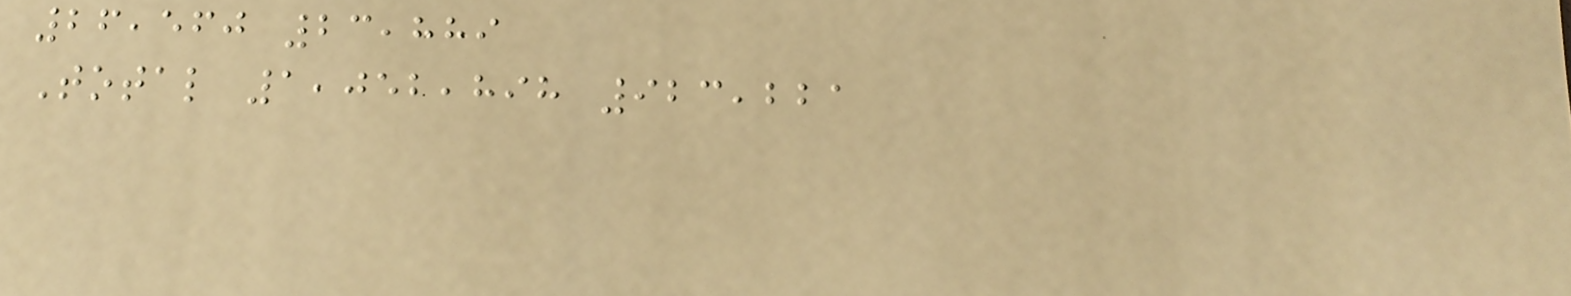26,560 23,889
Total 1,052,898 923,221
